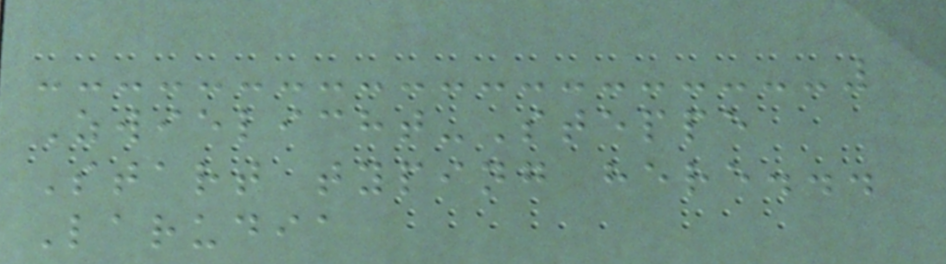Zwielicht-Steppe
Start typing here...
Larudia
